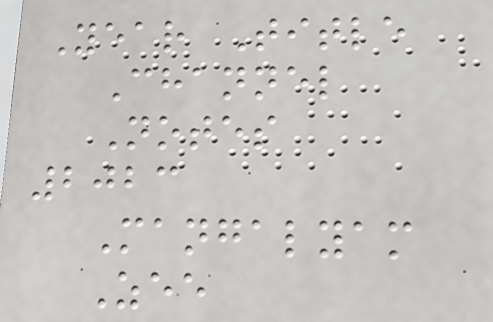Year Title
Channel
Notes
2023
Mangalyam
Zee
